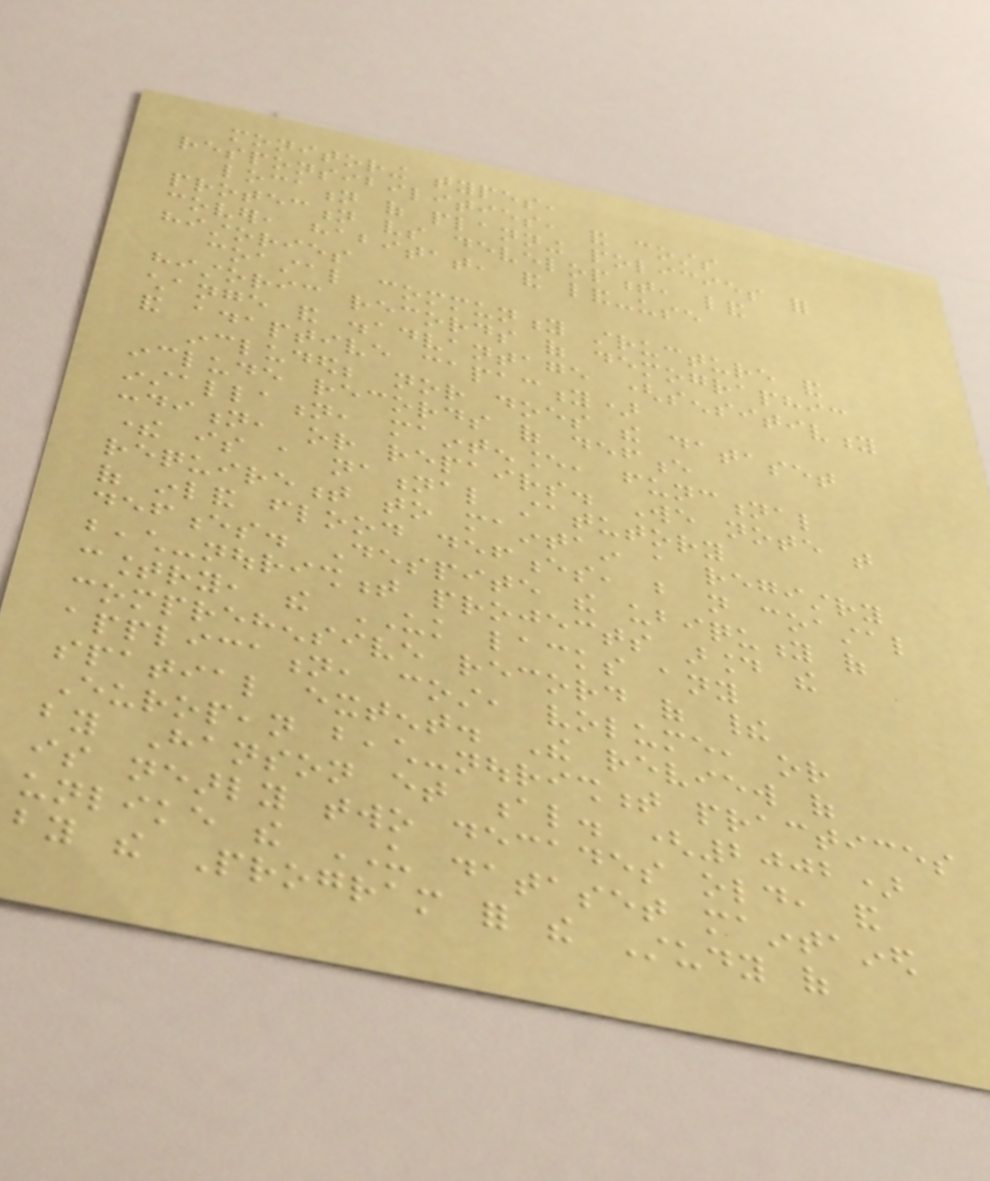monitoring types,
responsibilities, and costs
location of planning policies for
protection vs development, land
cover, habitat, and land-use
histories
coastal community structure and
historic records of demographic
change and disadvantage (sensitivity
and adaptive capacity)
included; nor does the dataset
include records of defence
installation, maintenance, functional
condition, or repairs. We note that
there is a national statutory
requirement to maintain a registry
of inland flood defences, but not coastal
defences. Despite the ubiquity of
beach-nourishment projects around the
country, the UK lacks any
comprehensive record of their
application, cost, volume, or
spatial extent. The review of
European beach-nourishment practices
by Hanson et al. (2002)
is nearly two decades old, and
unlike the US dataset maintained
by the Program for the Study of
